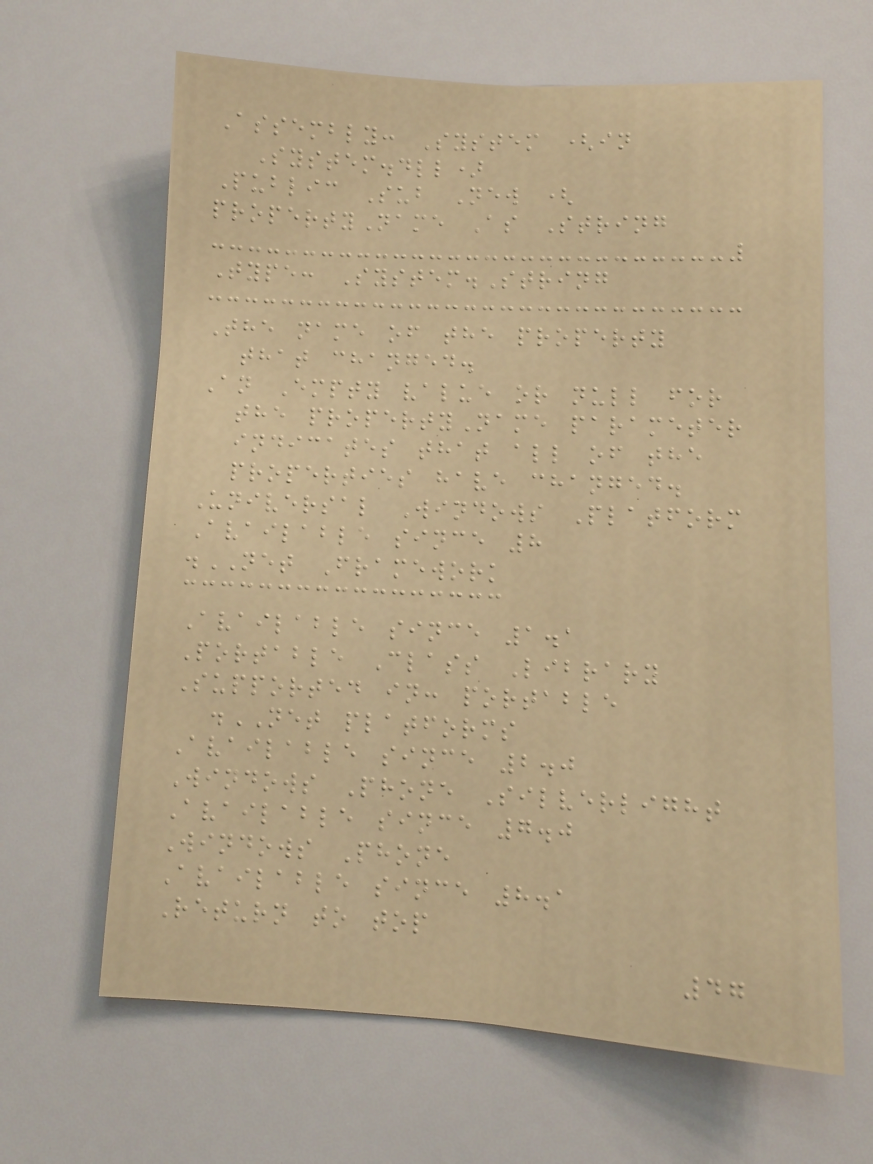Assembly: System (in
System.dll)
Public Sub New (
propertyName As String
Type: System.String
The name of the property
that changed.
An Empty value or null for
the propertyName parameter
indicates that all of the
properties have changed.
Universal Windows Platform
Available since 8
.NET Framework
Available since 1.1
Portable Class Library
Supported in: portable
.NET platforms
Available since 2.0
Windows Phone Silverlight
Available since 7.0
Windows Phone
Available since 8.1
Return to top
47
